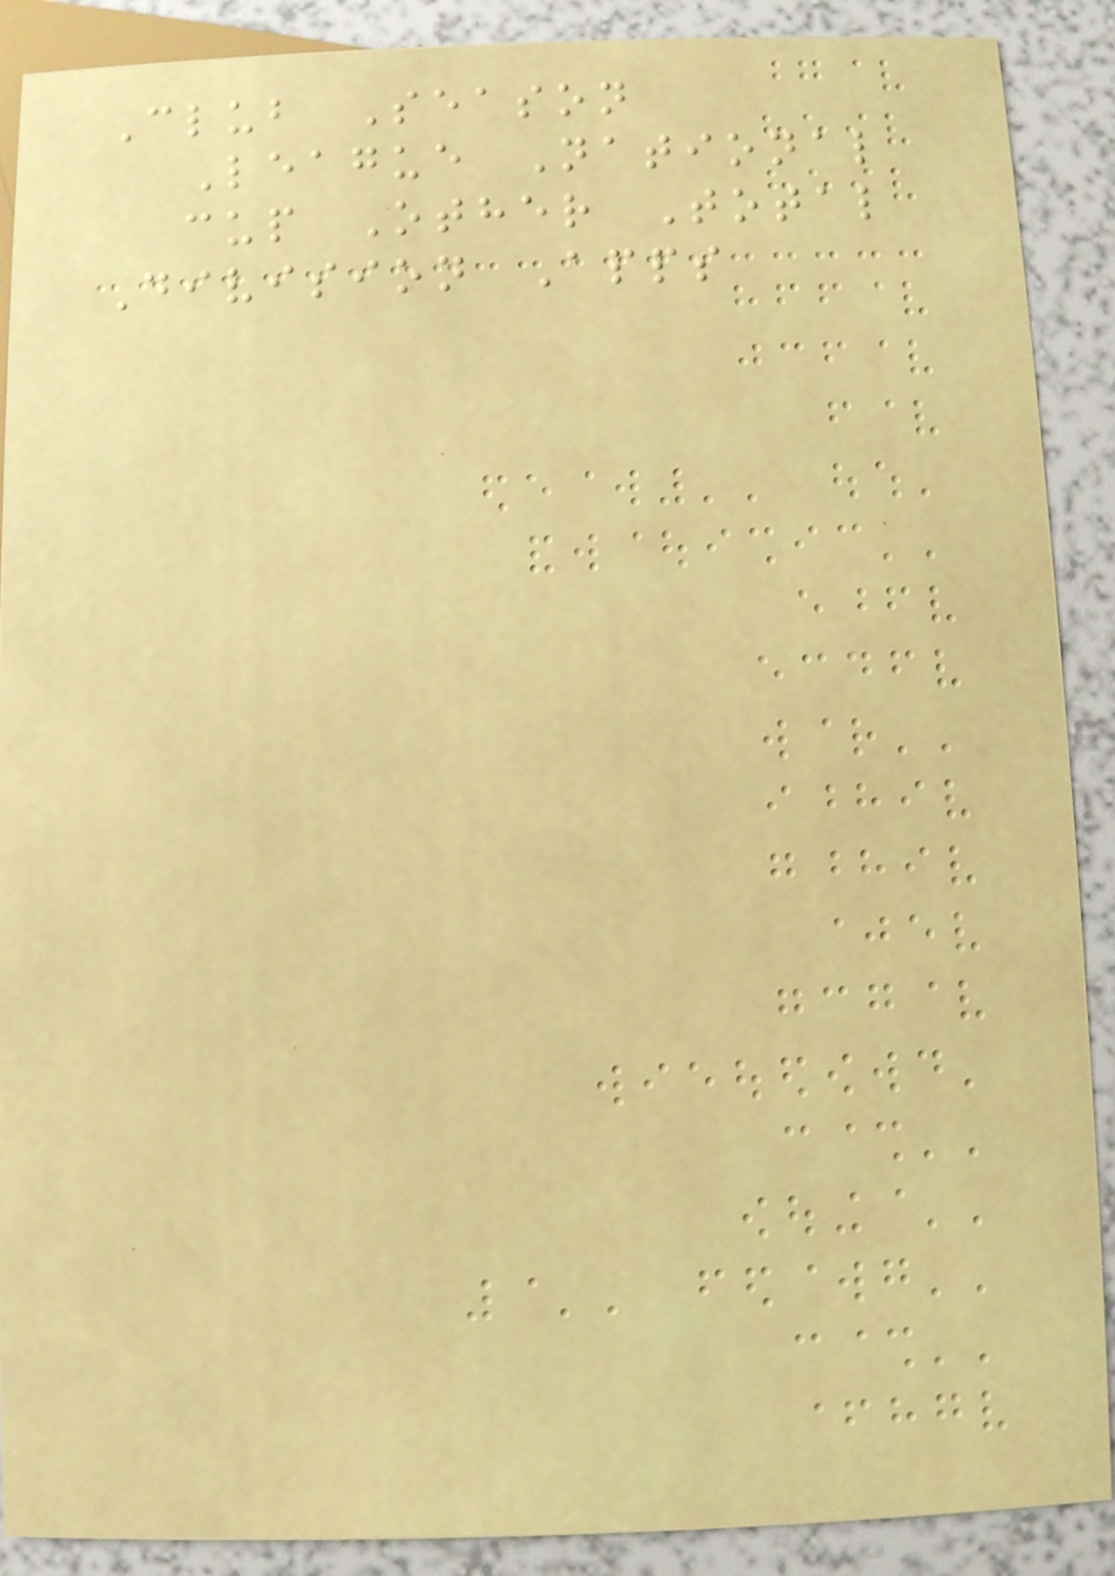Club Season
League National
cup Other Total
Division Apps
